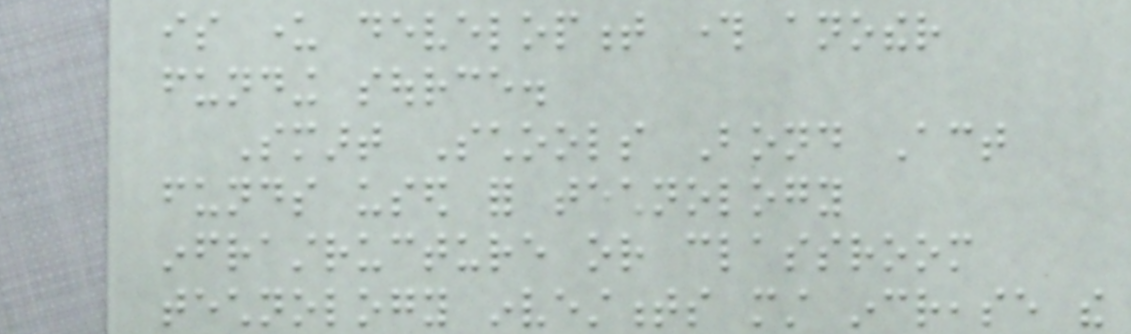is under development through another
funding source.
Smart Schools Bond Act
funds used for technology
infrastructure or classroom
technology investments must increase the
